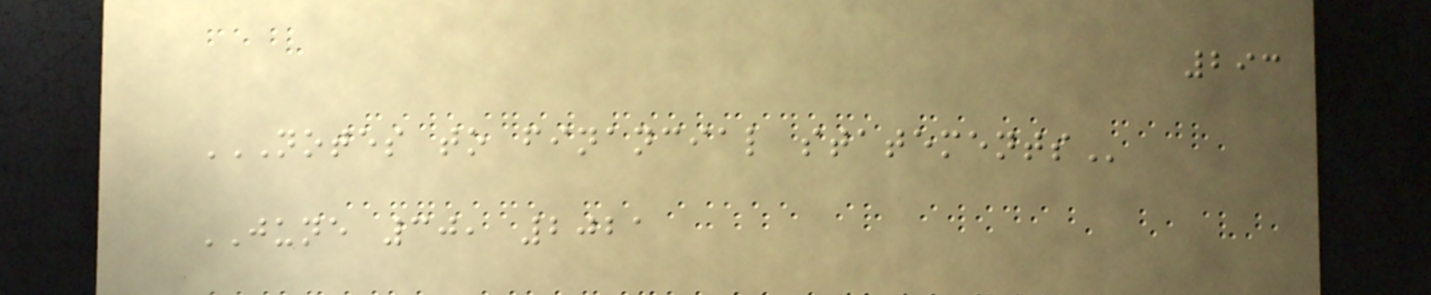293
NOTES TO FINANCIAL STATEMENTS
JUNE 30, 2021
